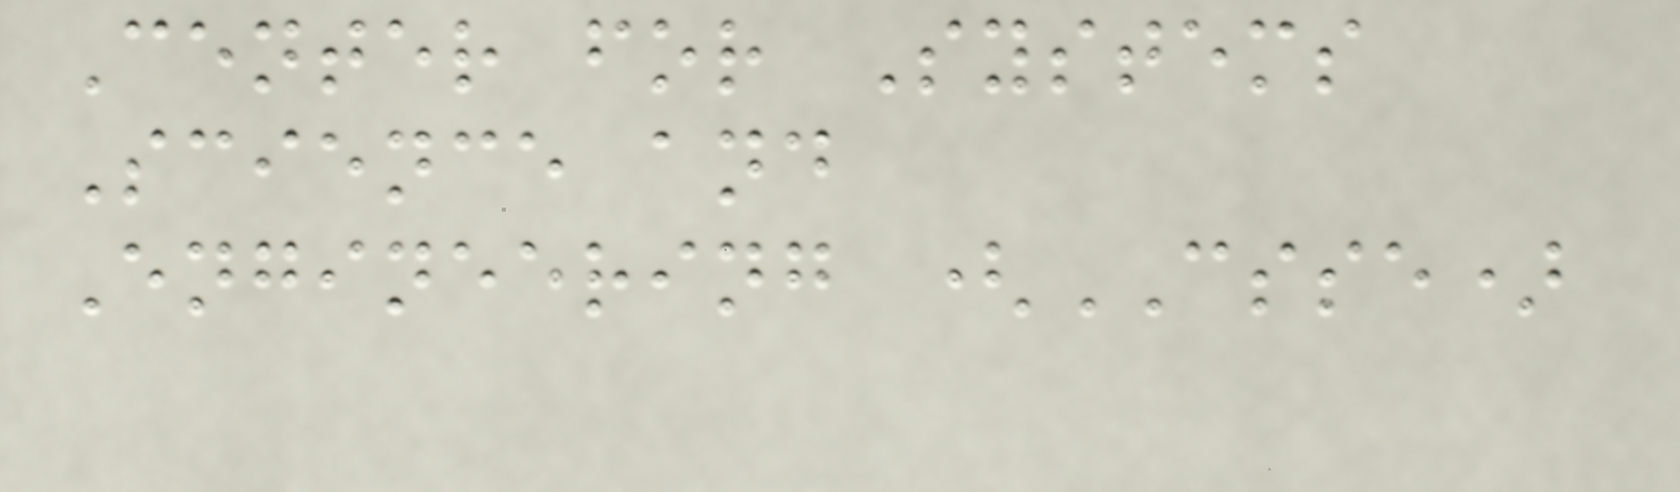Center for Systems
Science and
Engineering (CSSE)
